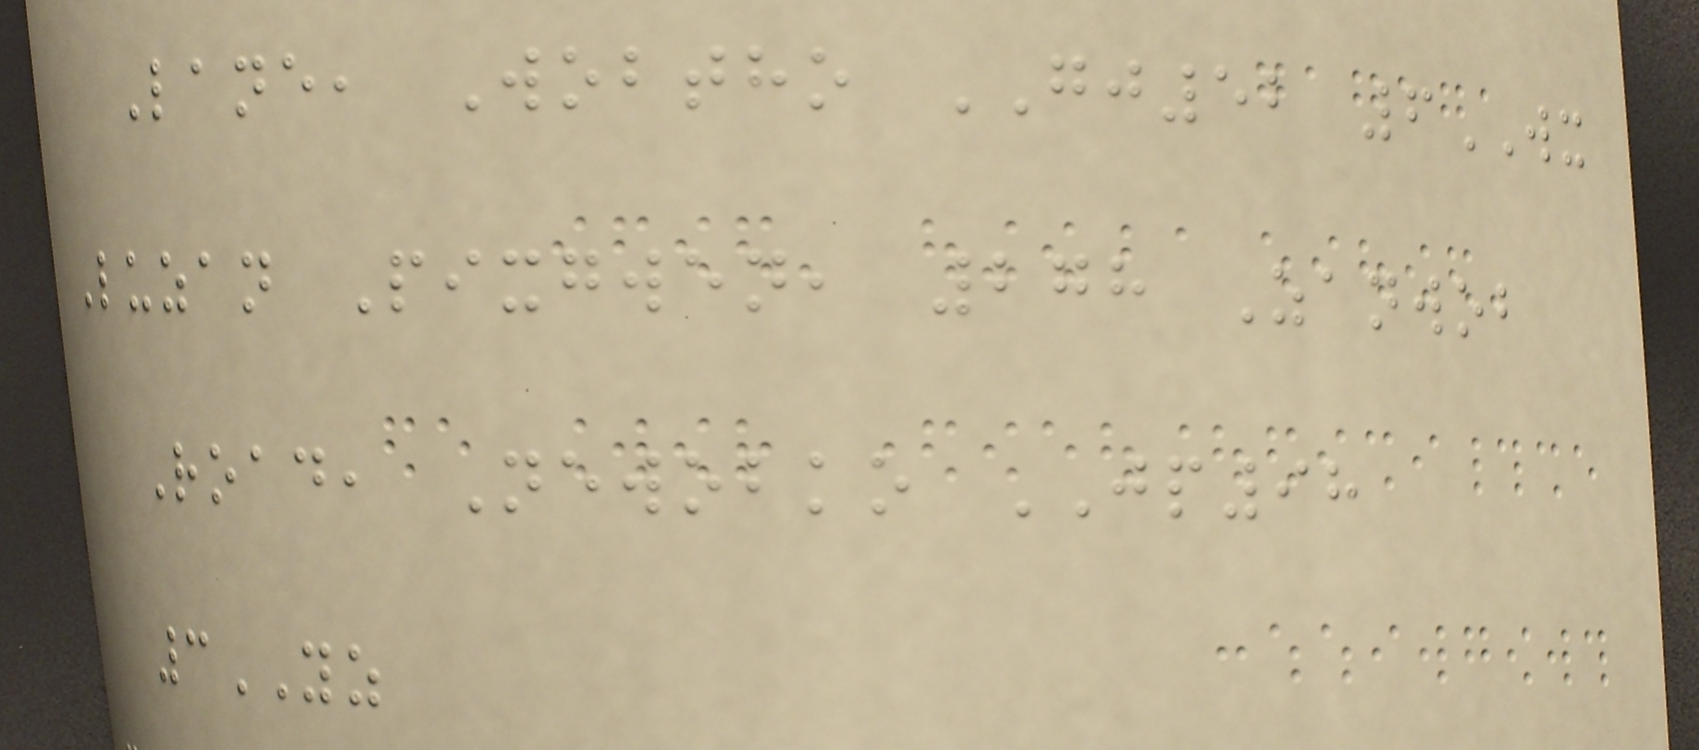Lane, Wobtho GJ52 6WX
Luzan Pixgwen, 278 Zanwob
Road, Newobko JP98
3YZ
